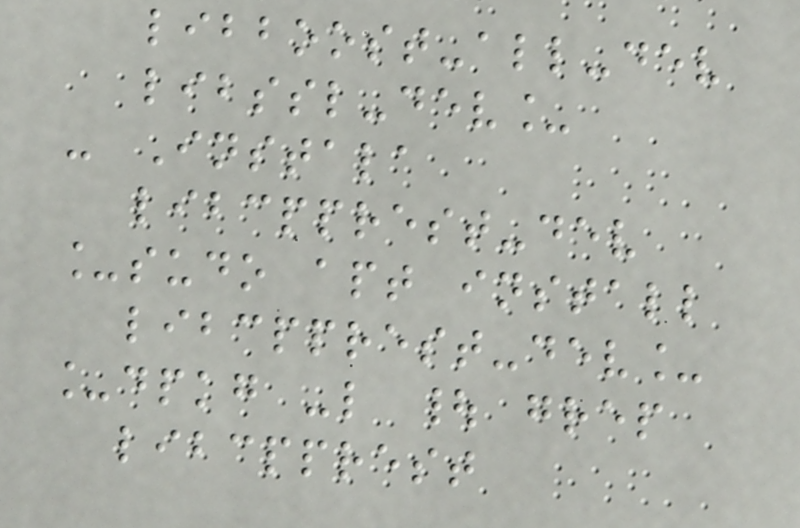libboost-all-dev
libssl-dev_
- Instala
libcpprest-dev
_sudo apt install
libcpprest-dev_
_dpkg -l | grep
libcpprest
